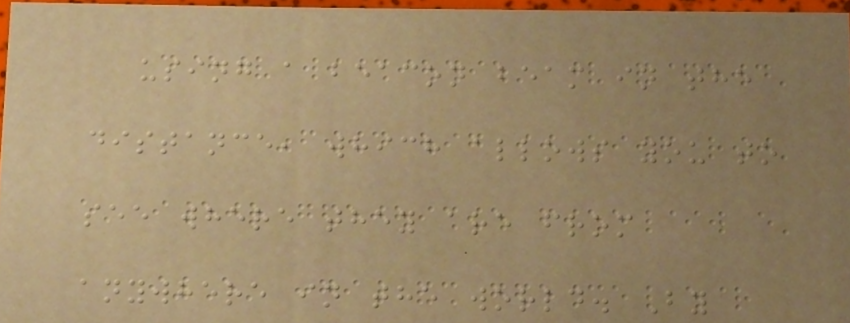using a beacon beam in the
distance, which allows you to
see where they are from
anywhere in the world. By
